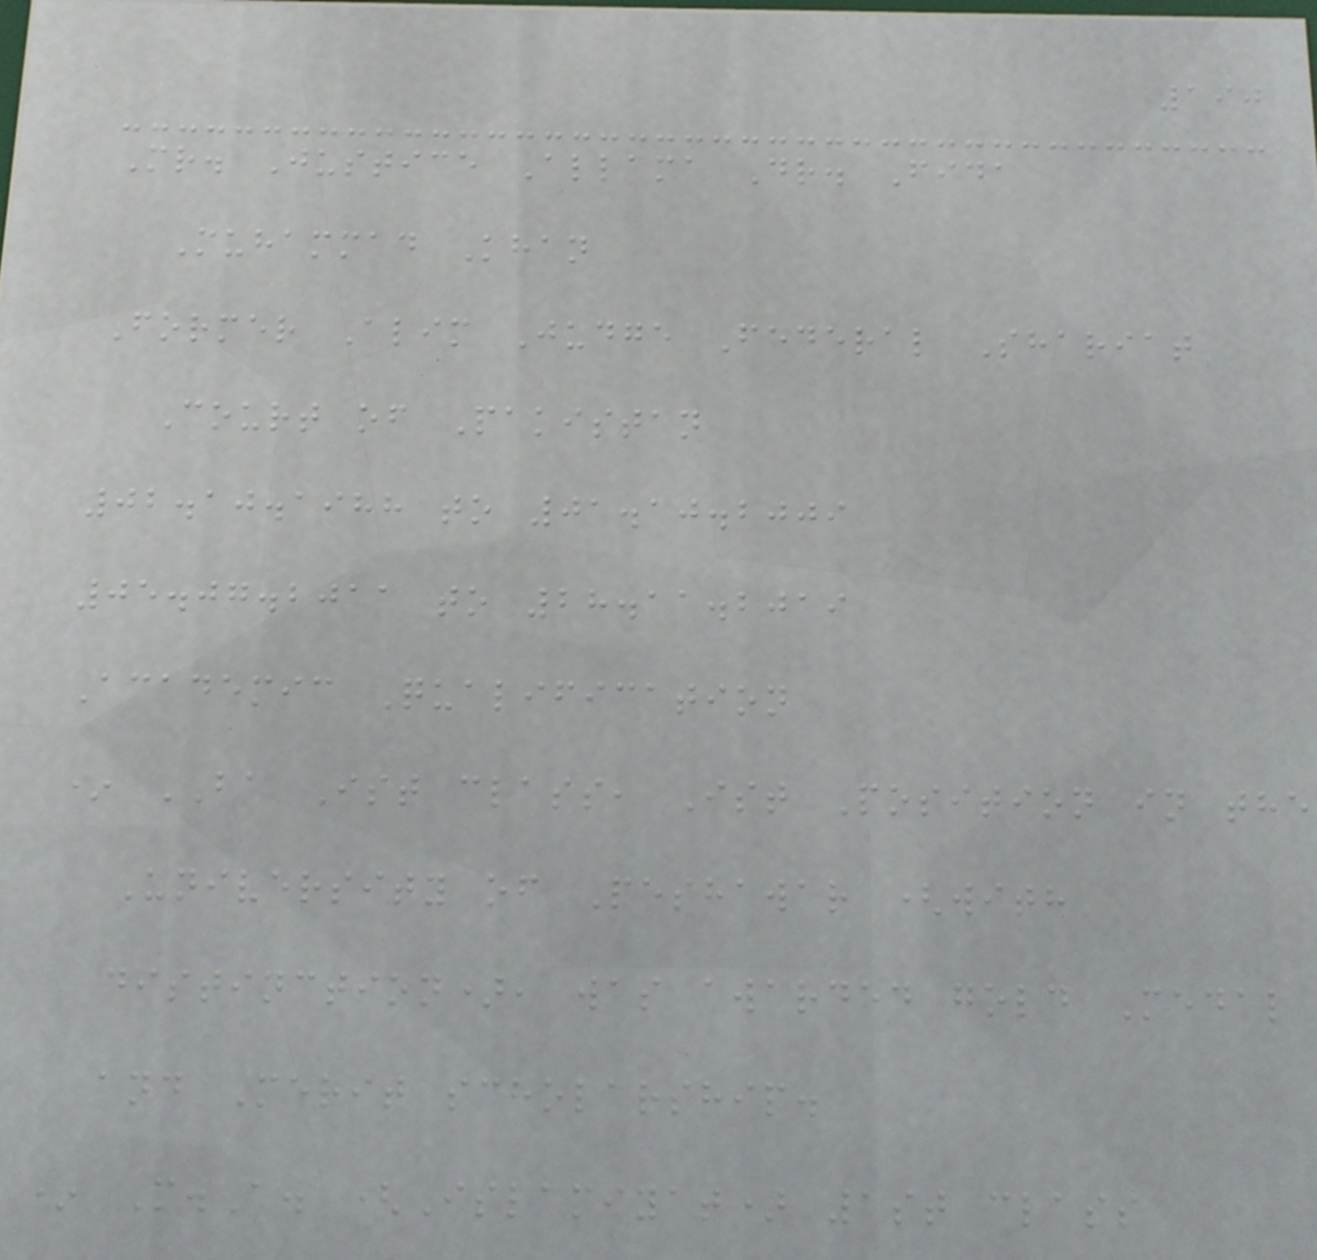190
Mr. Justice Allama Dr. Fida
Muhammad Khan
Former Alim Judge Federal Shariat
Court of Pakistan
02.10.1988 to 01.10.2009
05.07.2011 to 28.11.2019
Academic Qualification
* BA Ist class, Ist Position in the
University of Peshawar (with
distinction), was awarded gold Medal
and Merit scholarship.
* M.A. (Islamiyat) 1st class
